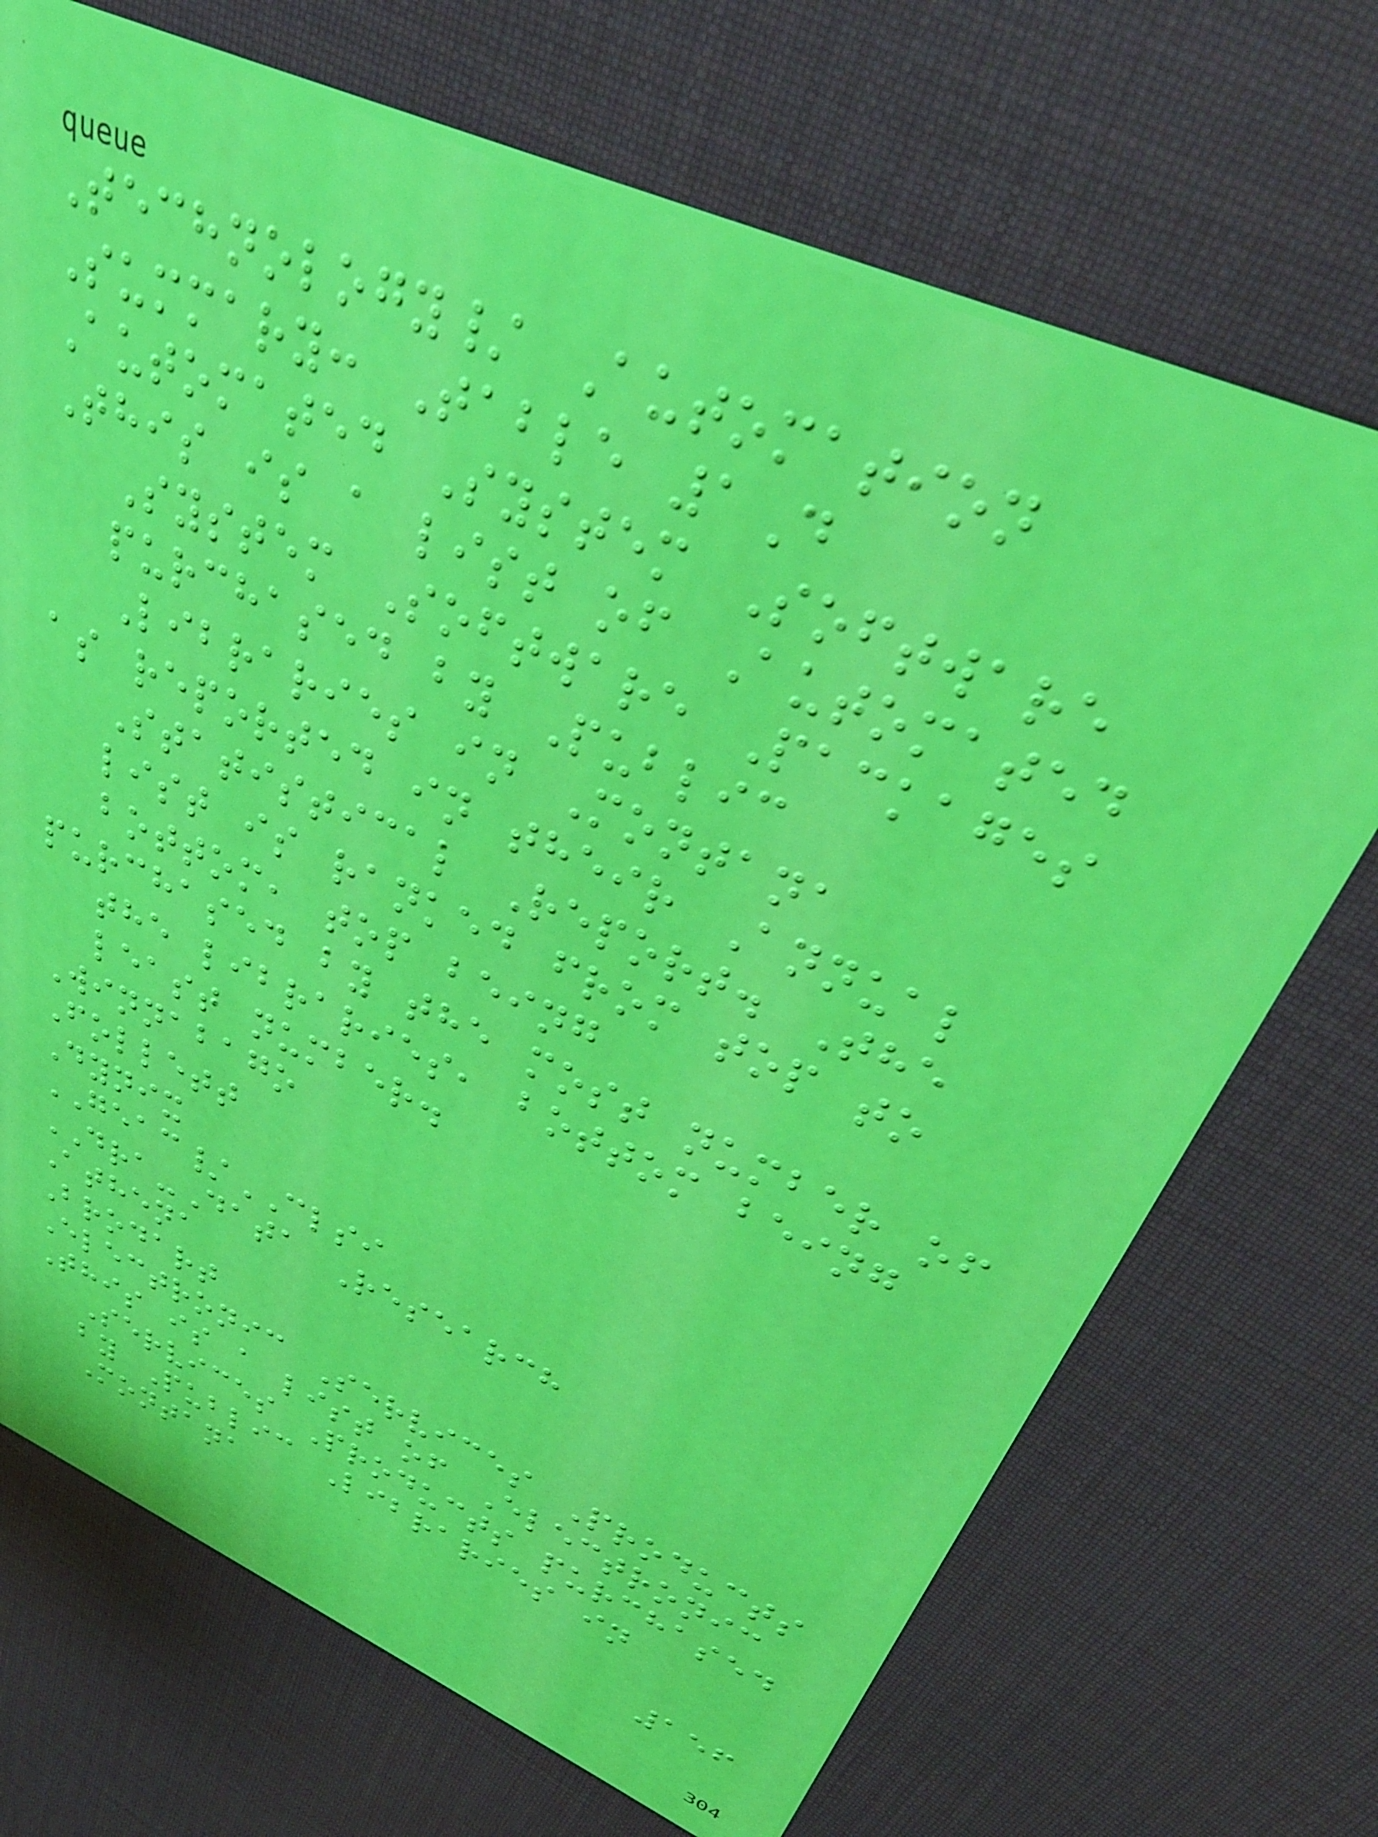Technology/ Automation
Summary: Table 1D
Automated System Software
This is a list of Automated
System Software Packages
purchased by Public
Libraries in Montana
as reported in their Annual
Statistical Report. The
list is ranked from top to
bottom, top being
purchased by the most number of
the libraries, bottom being
least number.
Winnabago
Follett
Dynix
GEAC/CLSI
DRA-Data Research
Athena
Brodart
Electronic Services Products
This is a list of Electronic
Services Products purchased
by Public Libraries in
Montana
156
